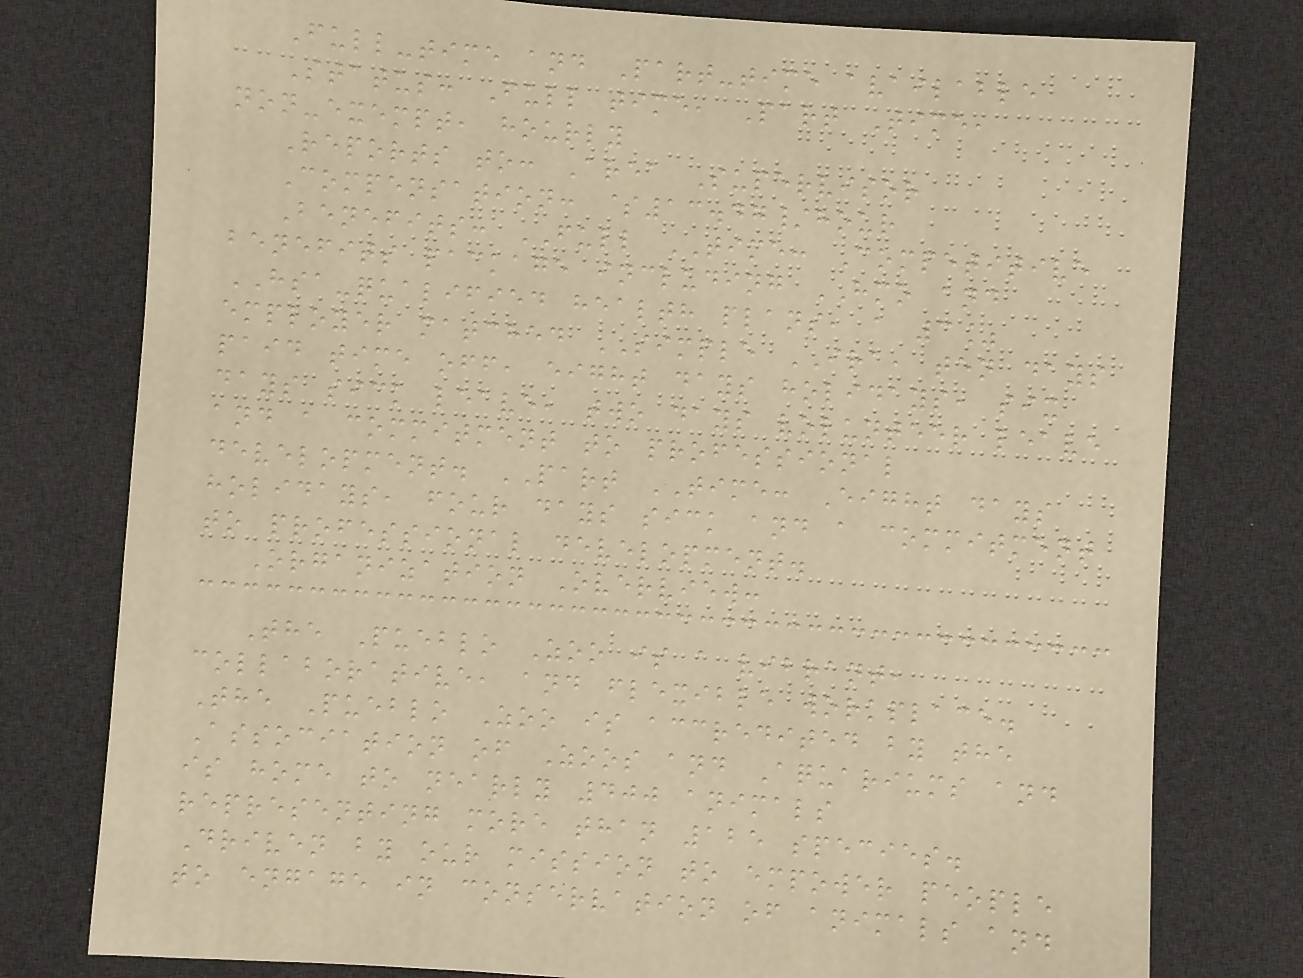Full-time and Part-time available
Status: Full time, Part Time,
non-exempt, hourly
Reports to: Area Supervisor
Compensation: $13.47/hour
Benefits: FULL TIME: Competitive
benefits package including HMO and
HSA-qualified health plans, a 3%
employer matched SIMPLE IRA, ten days
paid time off, eight days holidays, six
days sick leave, two days volunteer leave
and a commitment to professional
development. PART TIME: Eight days
holidays, four days sick and a commitment
to professional development.
Organization Overview:
The Pueblo Zoo is a vibrant,
collaborative, and flexible workplace.
The Pueblo Zoo is accredited by the
Association of Zoos and Aquariums and
is home to nearly 400 animals
representing more than 125 species.
Driven by our mission to empower people
to engage in conservation of animals and
